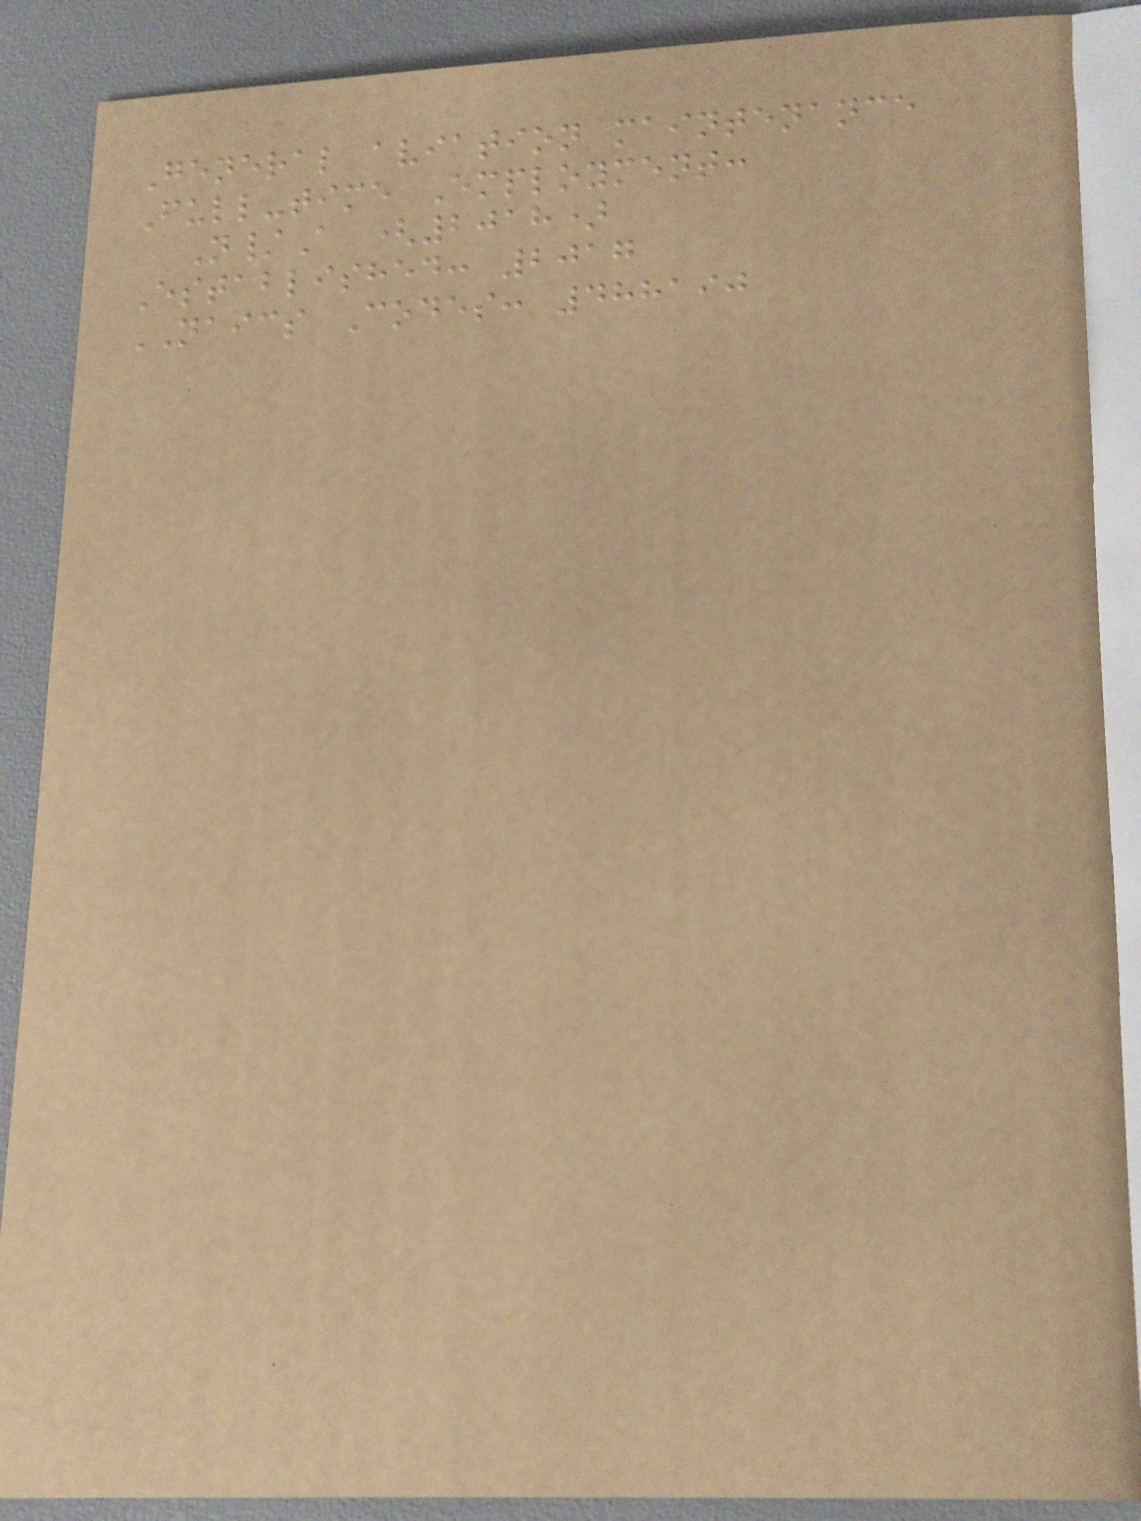General aviation maintenance
Full-time Employment:
N/A (2018)
Established: 2017
NAICS Codes: 488190
